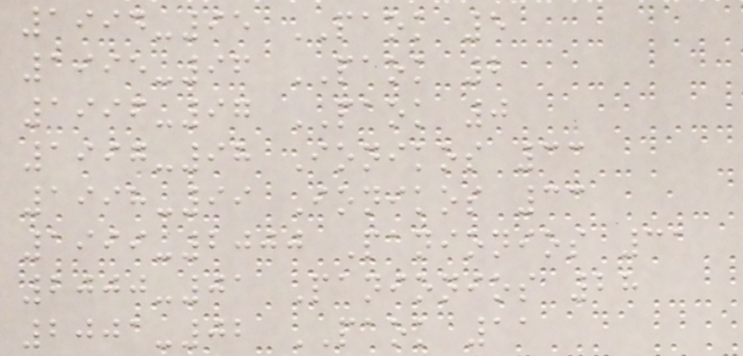1994-95 PAOK 5
1995-96 PAOK 2
1996-97 PAOK 0
1997-98 Ionikos 33
1998-99 Ionikos 33
1999-2000 Panionios 31
2000-01 Panionios 28
2001-02 PAOK 11
